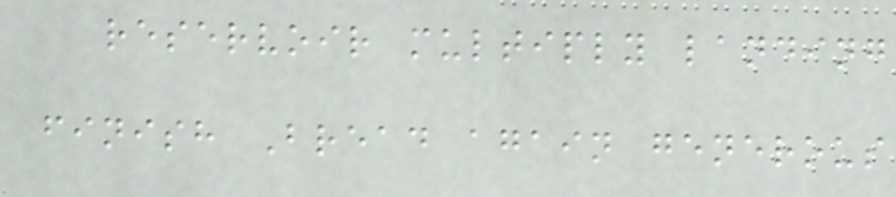reservoir multiply landing
finish Bread again generous
